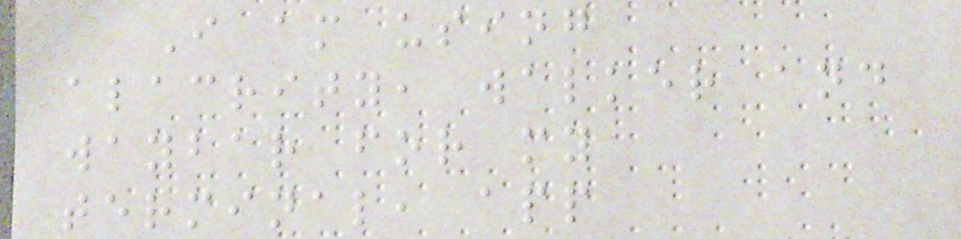I am using
alacrity, walker and
waybar for my
terminal, app
